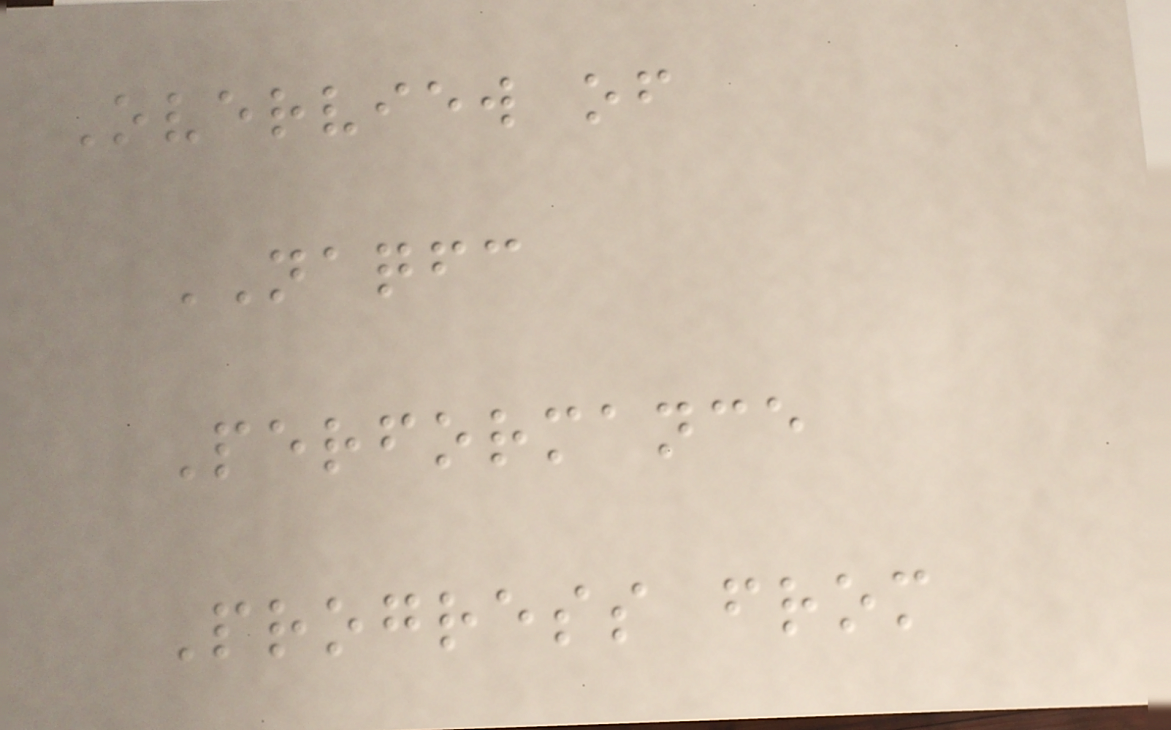Overview of
NAQFC
Performance
Progress from
